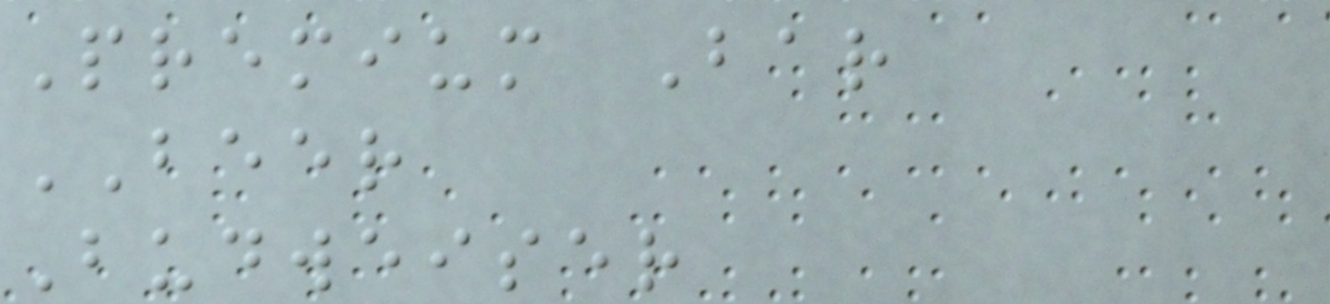Premium Bar
BEER
Budweiser
